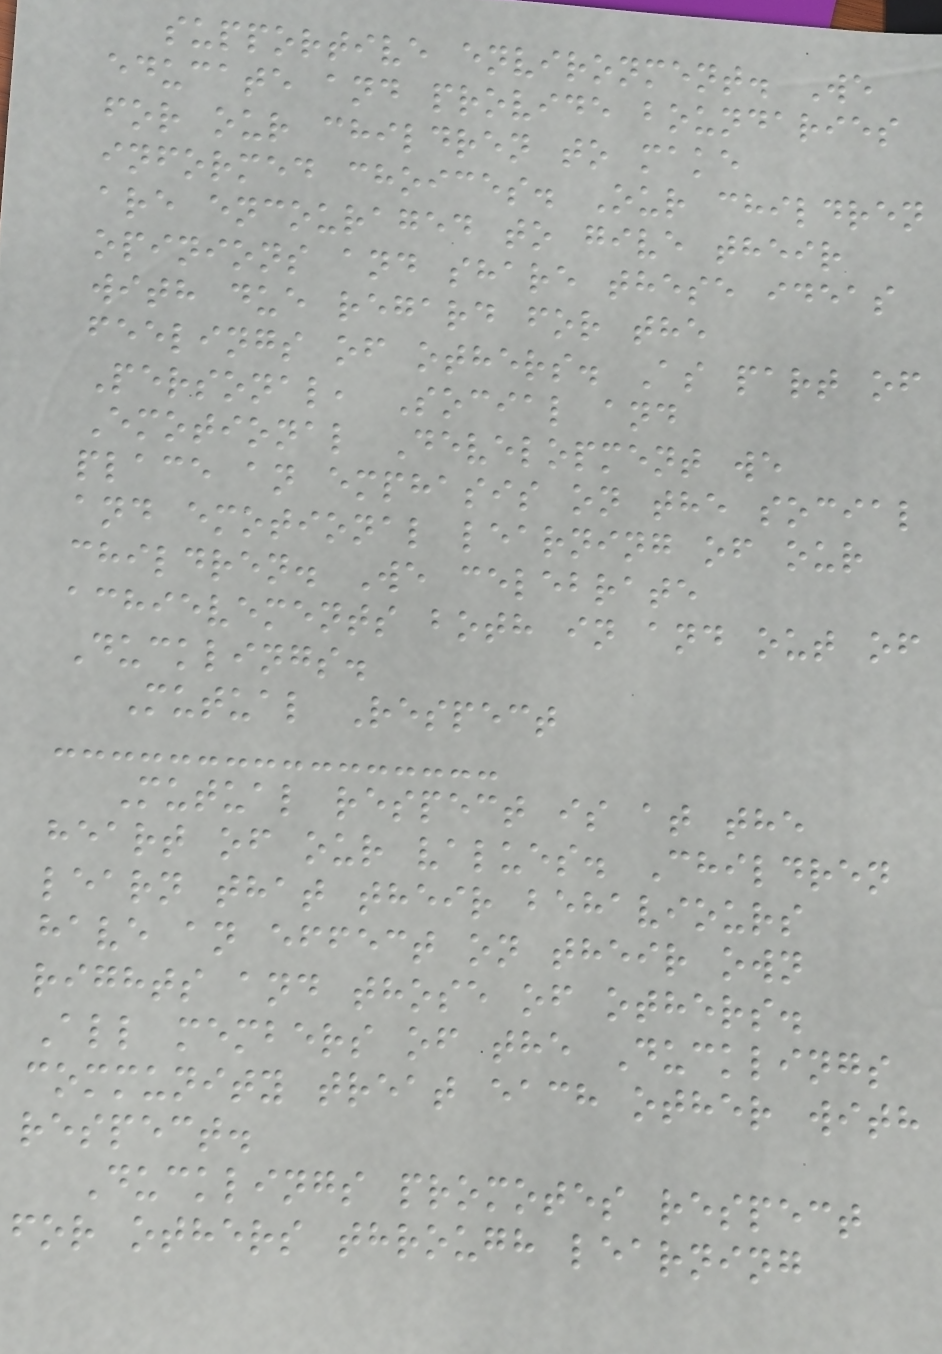supportive environment. We
educate and provide boundaries
for our children to make
informed choices. Our children
are encouraged to give their
opinions and share these ideas
with due regard for the
feelings of others. As part of
Personal, Social and
Emotional Development we
place an emphasis on the social
and emotional learning of our
children. We celebrate
achievements both in and out of
Ducklings.
Mutual Respect
Mutual respect is at the
heart of our values. Children
learn that their behaviours
have an effect on their own
rights and those of others.
All members of the Ducklings
community treat each other with
respect.
Ducklings promotes respect
for others through learning
